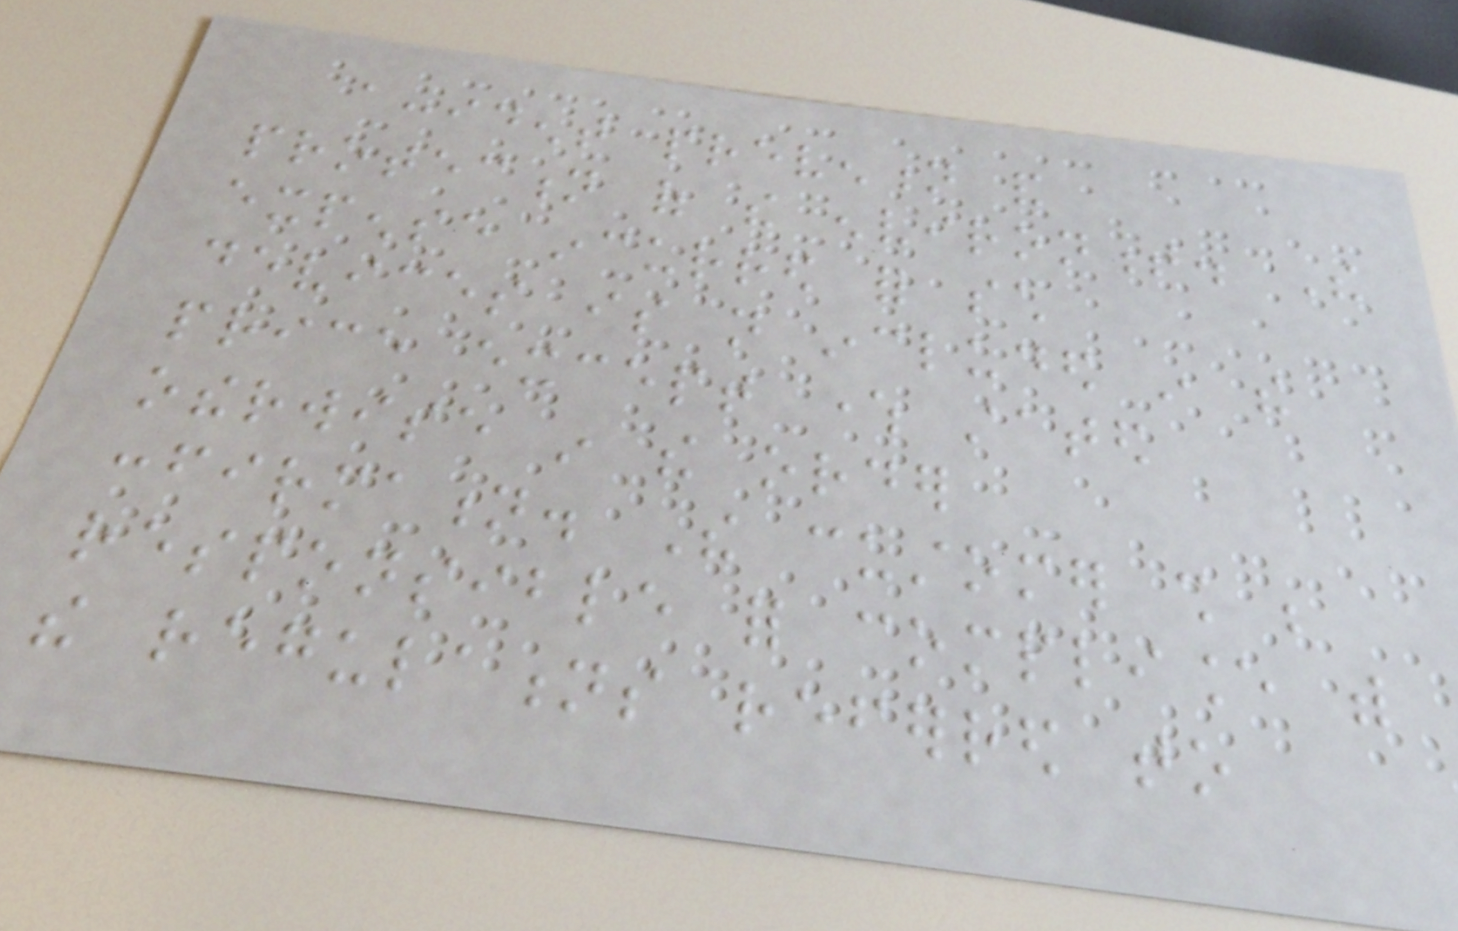accident prevention and
protection of the environment. The
expense incurred for such
devices is not included in the
price except where stated
otherwise in the order
confirmation. The customer shall be
responsible for compliance with
the regulations referred to
